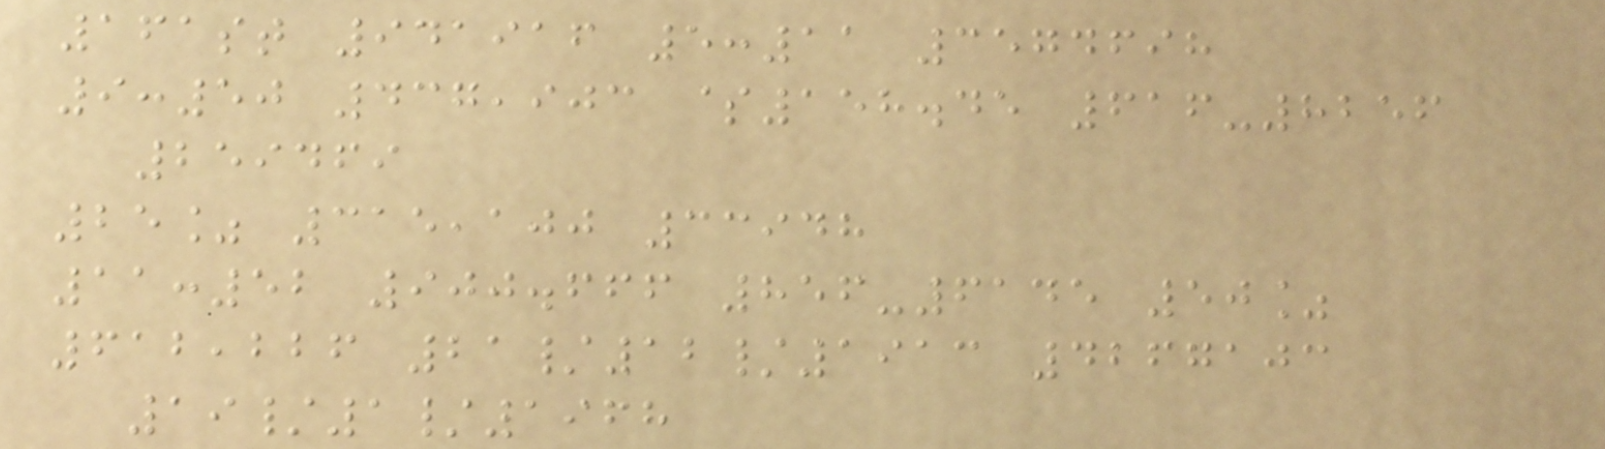161st 941916 5:11 3574698
9:50 437,903 $158.45 616-8256
259469
25% 315,100 33948
11:52 900.666 856-6145 50%
612,226 21/12/1913 4267103
19/1/1968
